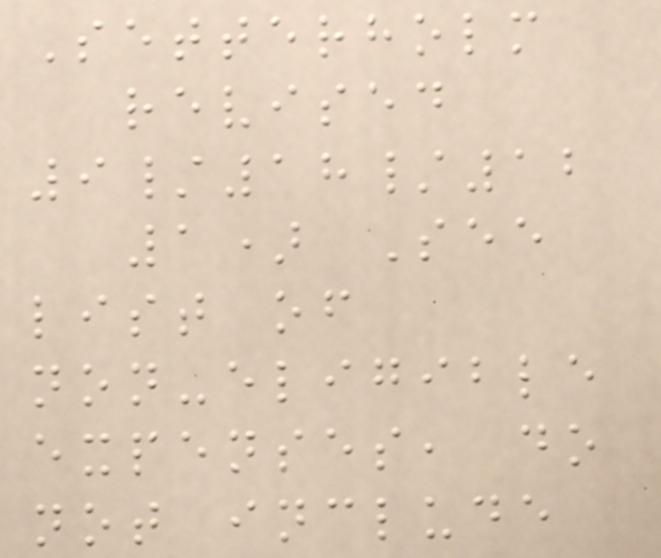Setterholm
revised
9/18/12
1) See
list of
non-eligible
expenses, do
not include
